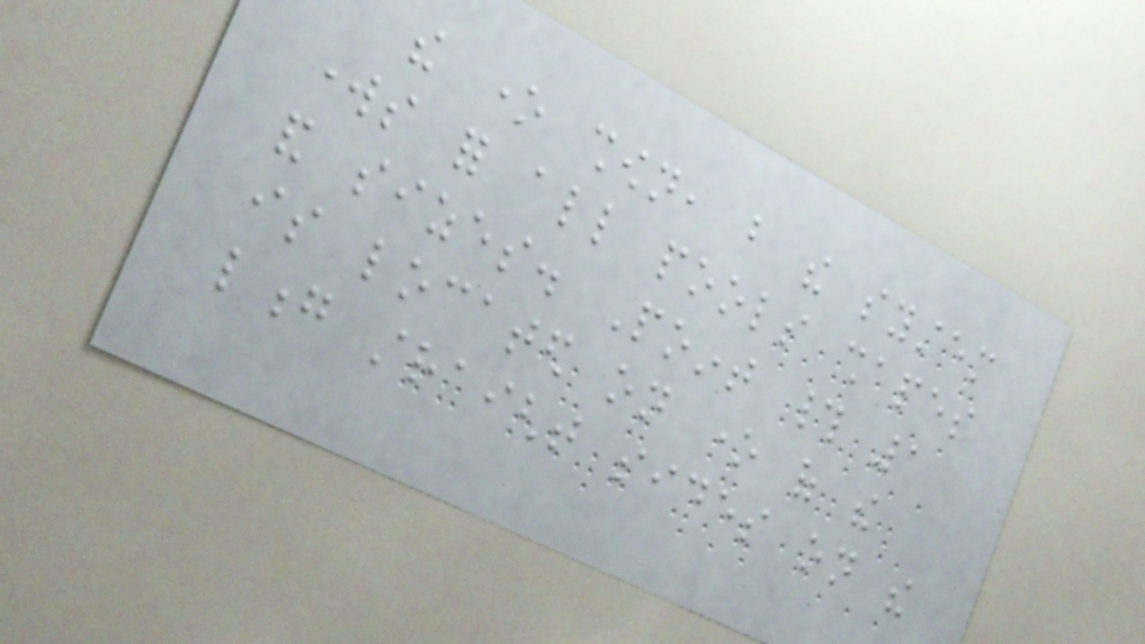the one shown, but the system
works for all pools shapes
and sizes. Point # 1
is located on one of the
long straight sides on the
